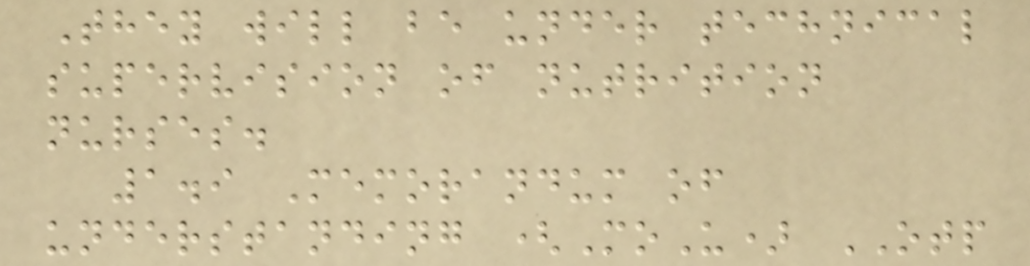They will be under technical
supervision of nutrition
nurses.
1.9 Memorandum of
understanding (MoU) OTP
